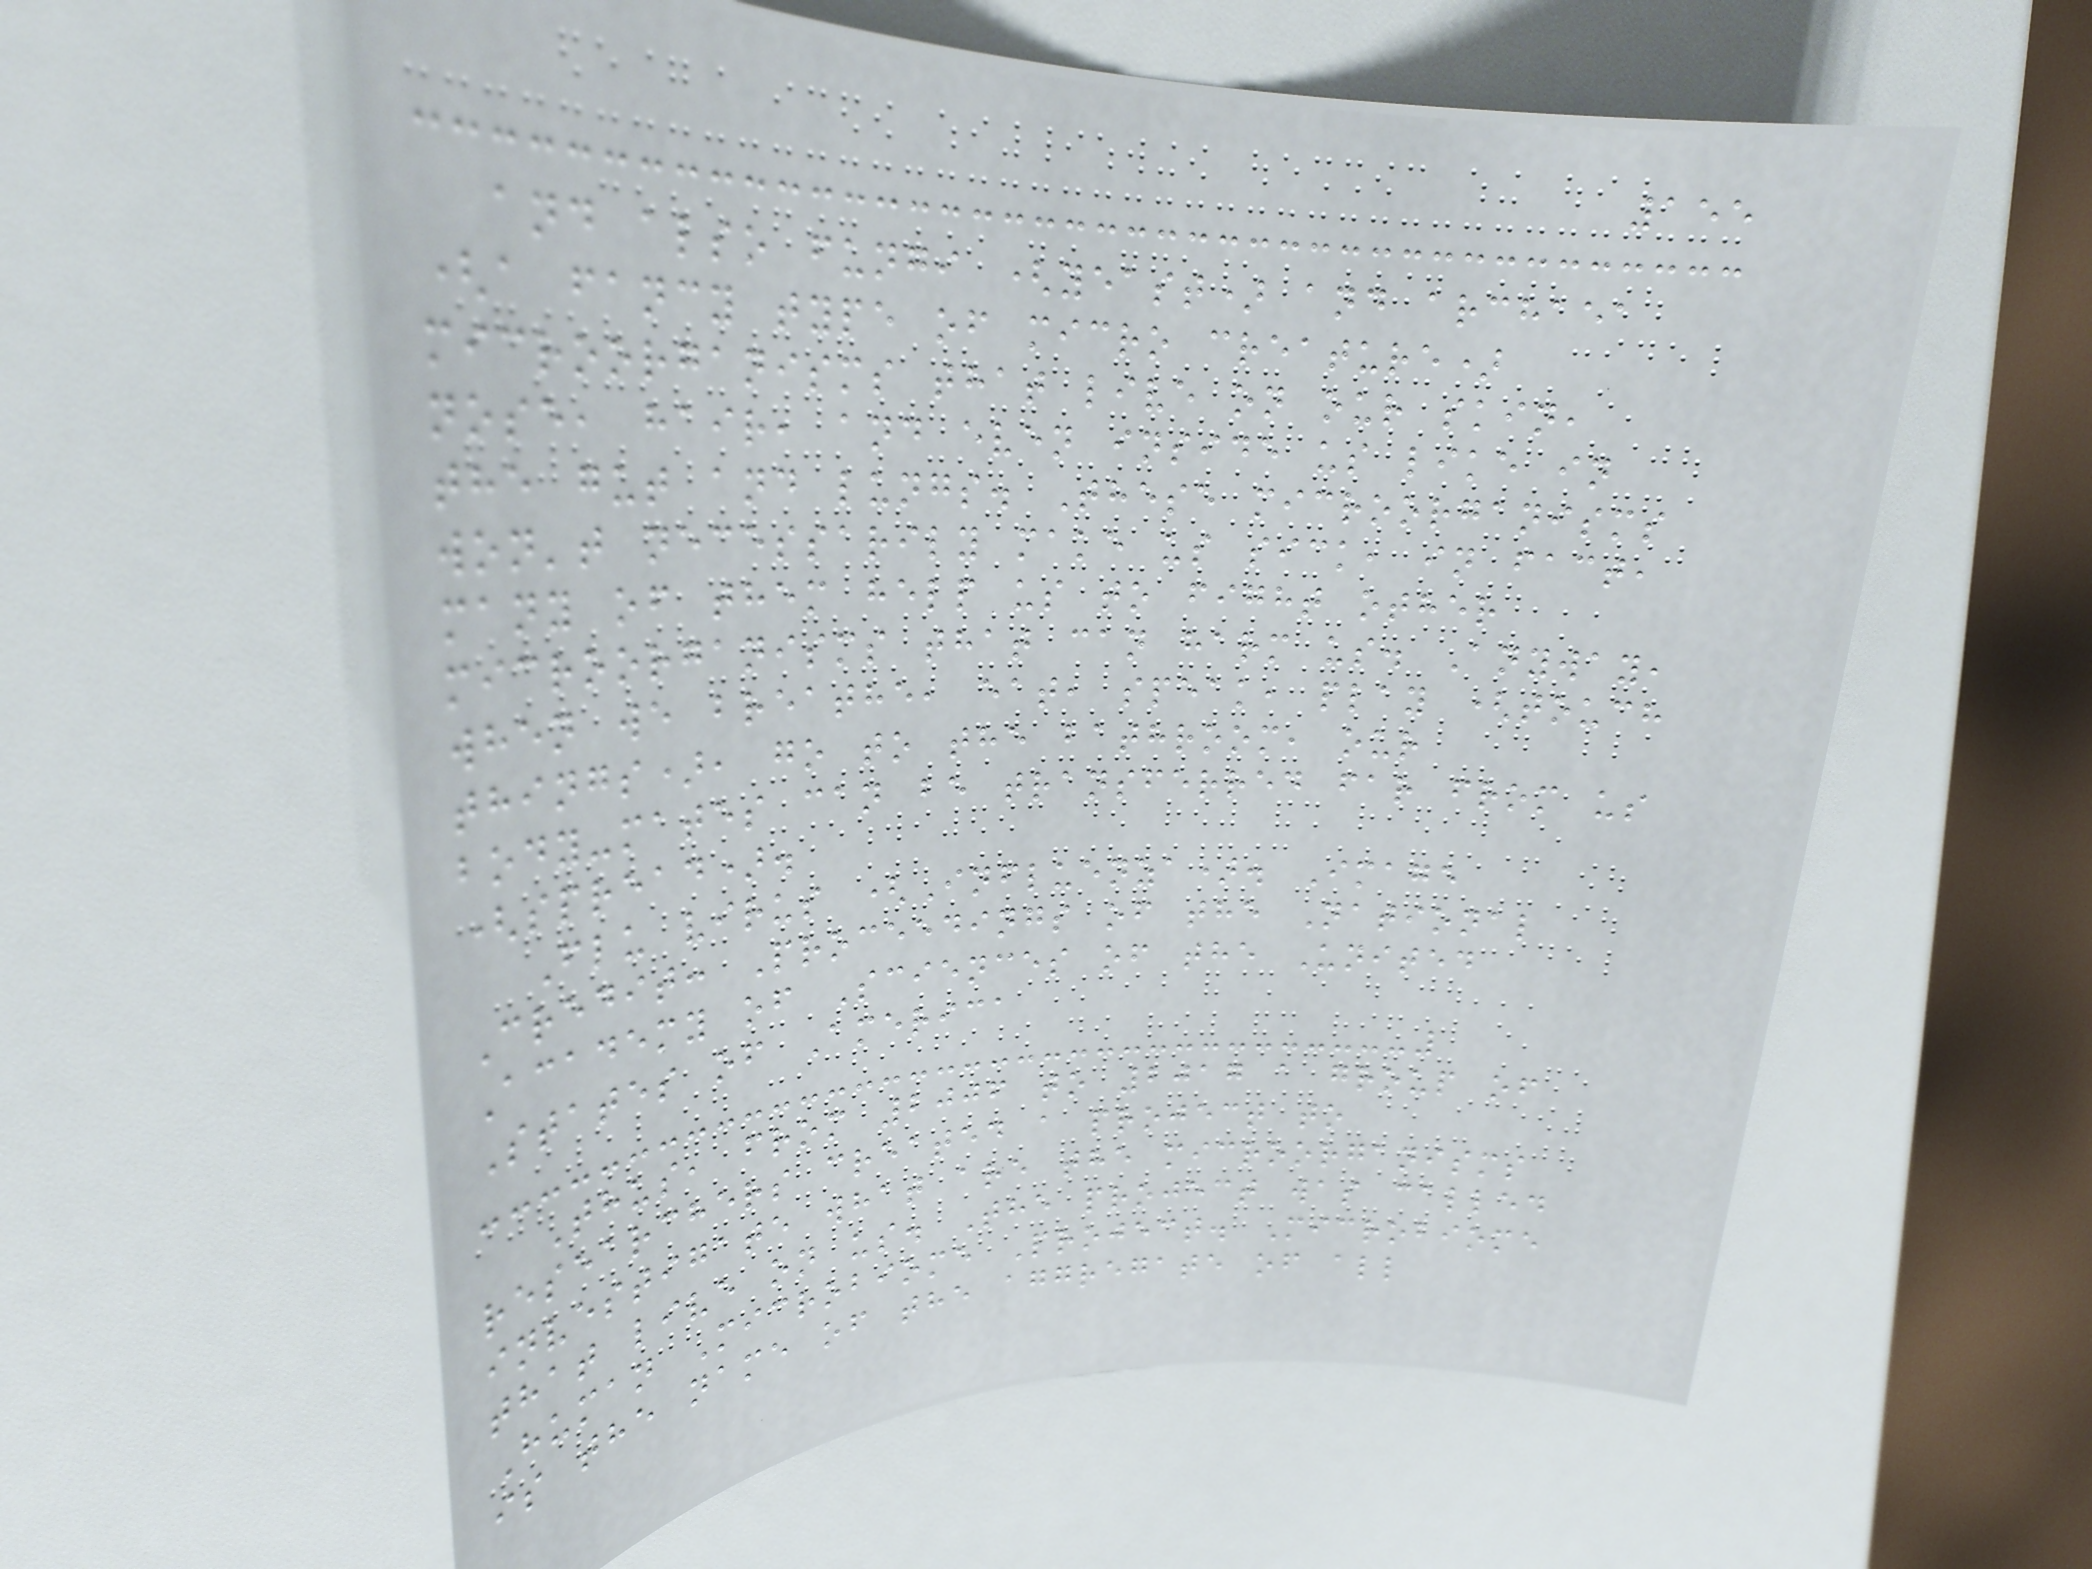155
and also fungi (yeast) and archaea
(a fancy type of micro creature)
microorganisms that live on our skin,
nose, hair, and even inside us like in
the gut and lungs. These microorganisms
won't necessarily make us sick, in fact,
many of them help us to fight other
microorganisms that can harm us. Anyway,
when we breathe, eat, speak, play (touch
things), go to the bathroom, our
body-mates can be transferred far from us
(spread).
Flu virus (Influenza). Image
Credit: Proceedings of the National
Academy of Sciences of the United
States of America
Thus, from 2006 to 2017 a group of
researchers created a project to
investigate what are the microorganisms
that live on us. The project was called
Human Microbiome Project. Microbiome
is the name of the aggregate of all
